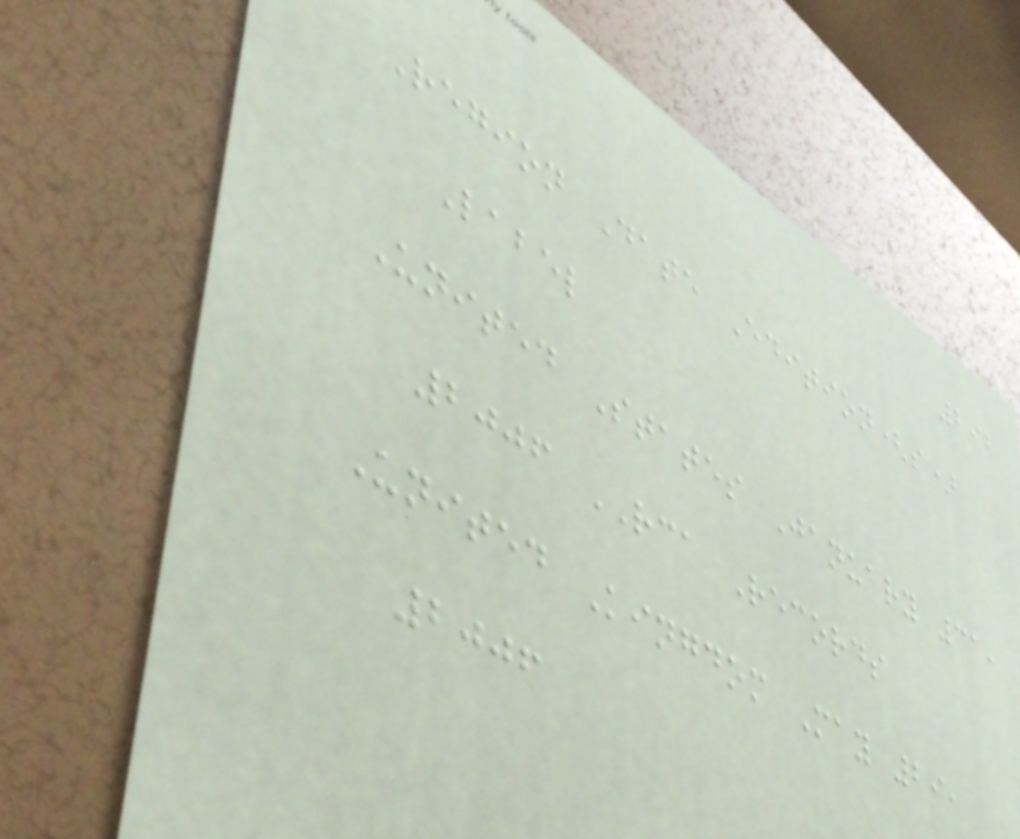292
Region Date Edition(s)
Label
United States January 31,
2006 RCA Records
United Kingdom May 29,
2006
